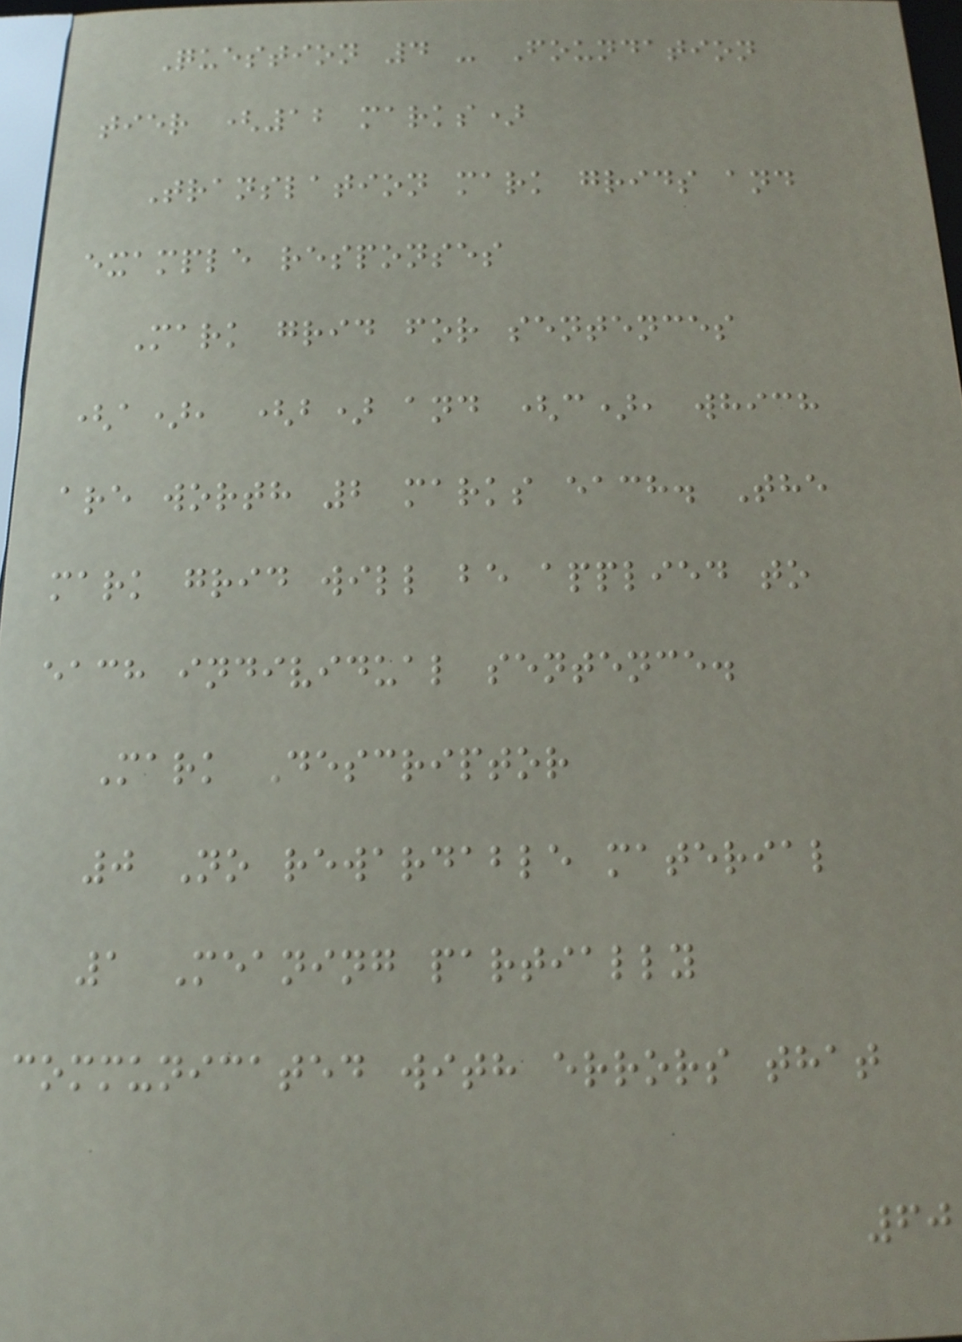Question 4 - Foundation
tier (12 marks)
Translation mark grids and
example responses
Mark grid for sentences
(a), (b) and (c), which
are worth 2 marks each. The
mark grid will be applied to
each individual sentence.
Mark Descriptor
0 No rewardable material
1 Meaning partially
communicated with errors that
60
